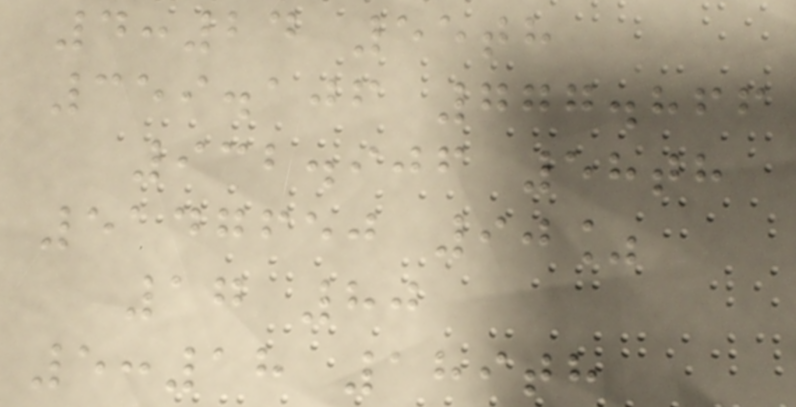4:24 55th
359.106 777.866
932.906 58th
5147650 90%
17 80
5:18 189th
